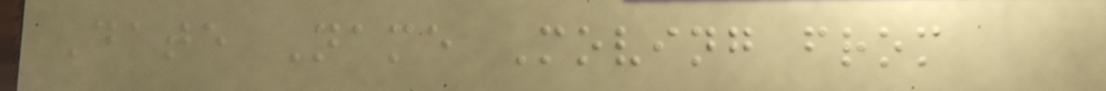Date Name Moving from
